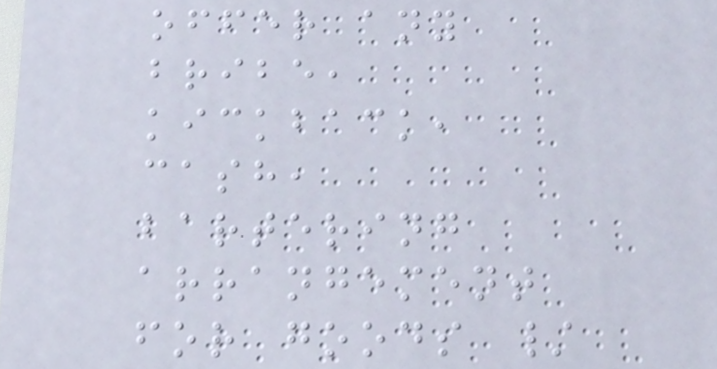offer any
bribe,
kickback,
cash,
bartering
arrangement
for goods /
